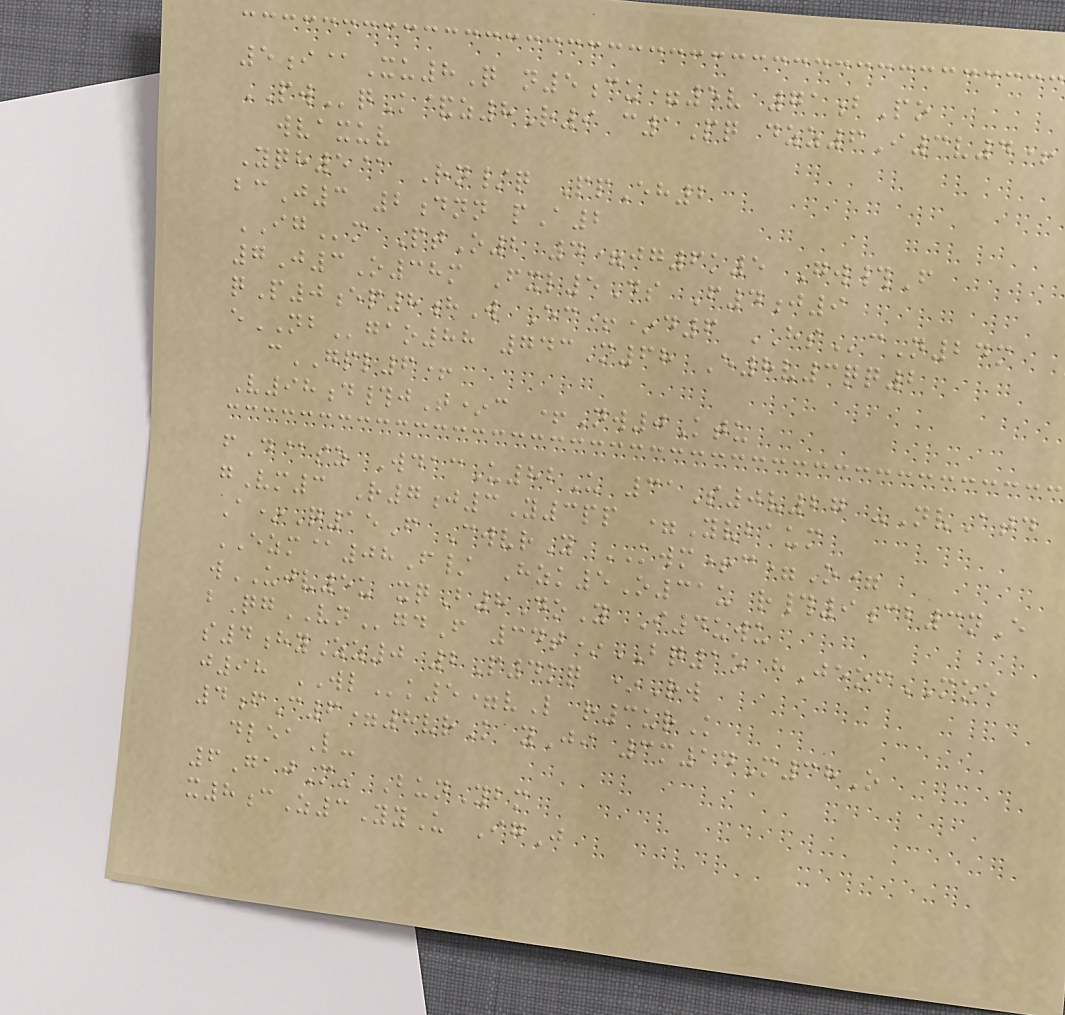5i@Xu8Q n5cu=5v 71bPo
PWqK&z8R9 c1Pq dzz6I3v4+
wvaxuv
Yqh5@ Rn/q PpEh2
bcJ3 2dnn pA2
IGm PtO2 4=jg6k5 Gw#F
7J3O38m Fxl5Ds F4j9
qP0ep8hW Ec+*d6 HScN24m
eNBgao88 743M68 E8v3qq2
cGPL6+
V98d#jT*c +Nw0Ktu
fD@sz WdacU82U 31S0v27 -NvAtd
gVm3 R7j3Y3pp =Yvbaum
A*Q15F CwvrY KWM+c=O=
EZM@08F/ Hzk5O31u r#9cb3nE
wUJV5u xqB8DoY I4uwu
bQgVNgdF 34t*BQ1o hJeofMOE
s4hyZz0 2P4kq *Rw
j98 WLk5=vL r3urK
4fC6=8vrK yJi 3m14M38O
dleaL-
6GajM- BunYbm
x8cZ3YyU IgJ
